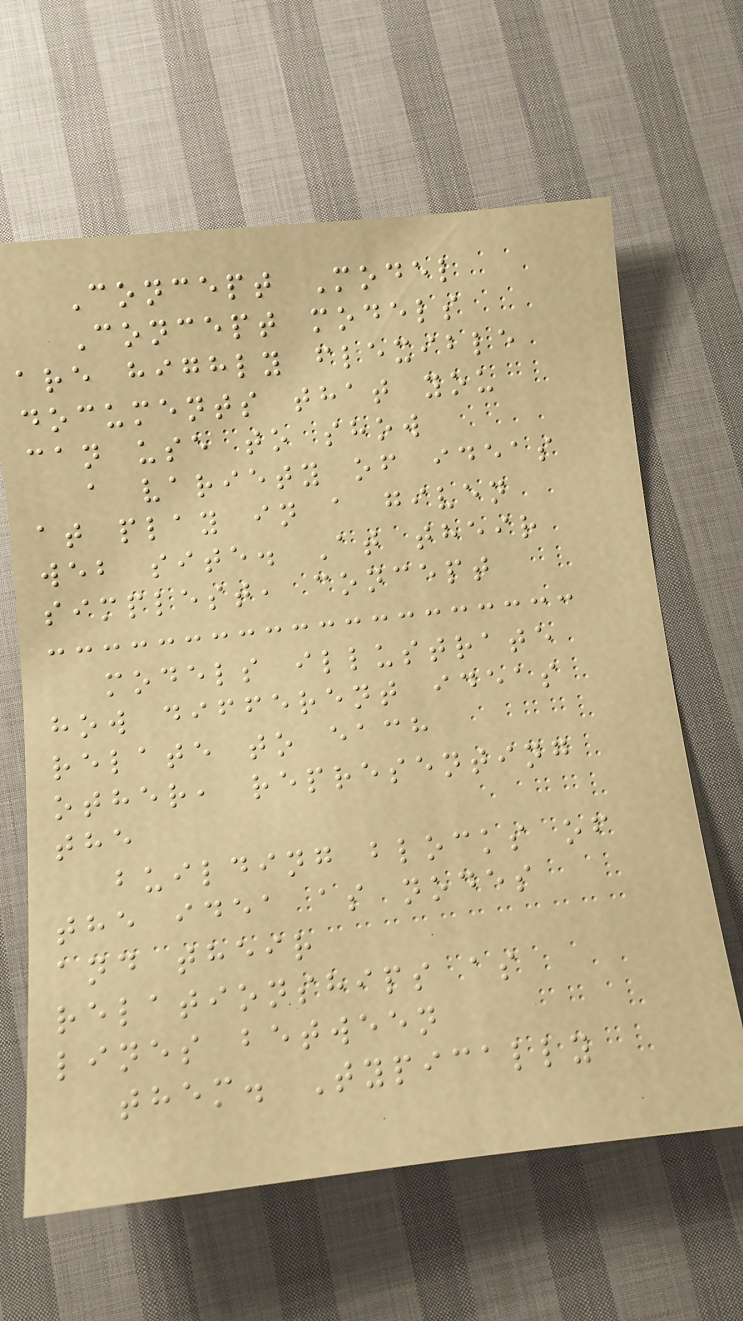Concept Model
Concept models
are highly flexible
documents that you
can use to show
a variety of ideas
at play in a given
web site. At their
simplest, concept
models illustrate
how different ideas
relate to each
other, representing
the
building blocks of
the idea as nodes
and their
relationships as
lines between
them. Typically
